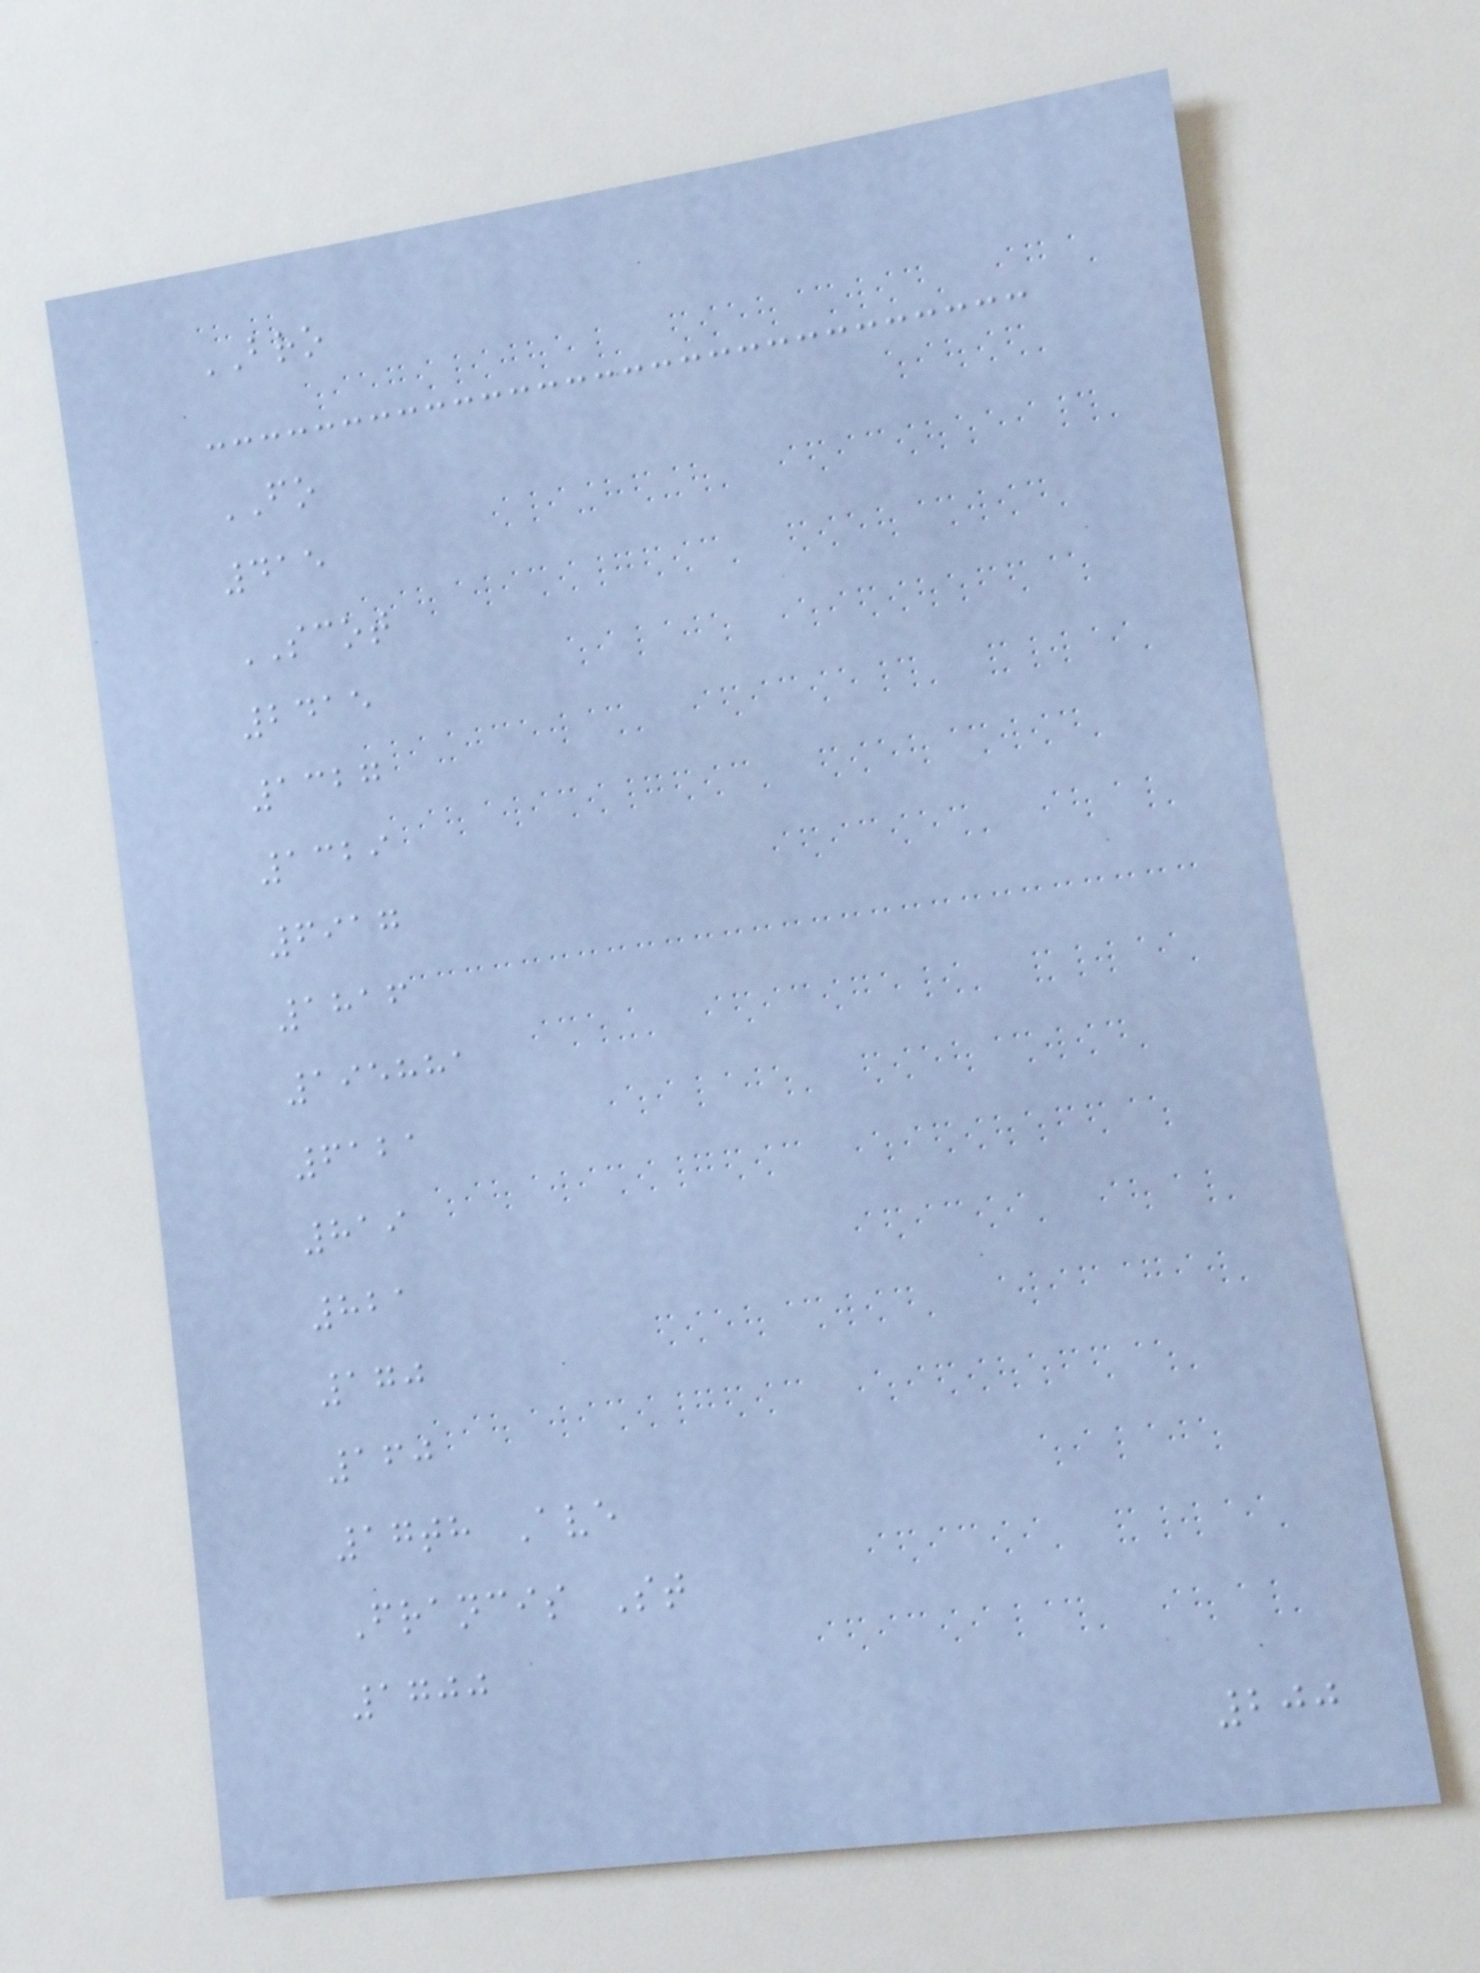BRO
FO
415
SCOT
2415
1327
1329
6917
1816
195881
6121
819
821
170
160
17th Ave
Francis St
1700
200
